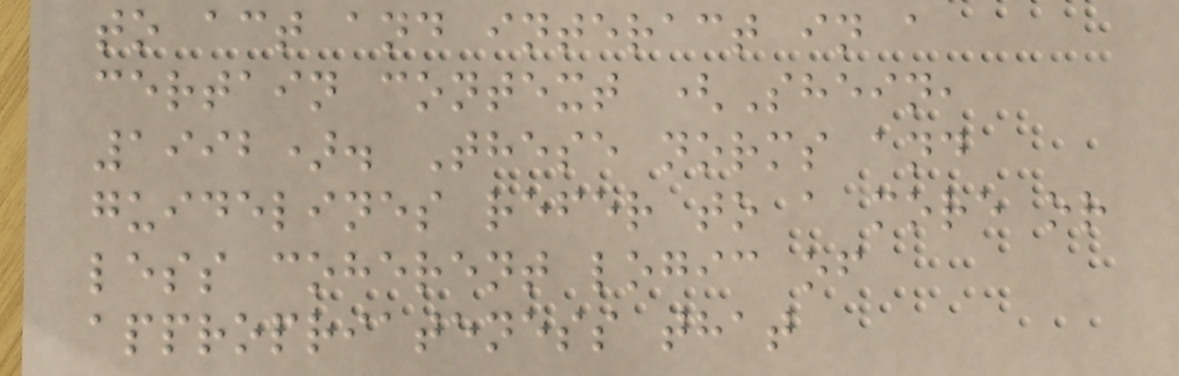to act and interact in a
certain context (Shein,
1992). These norms and
guidelines refer to a more or
less coherent logic of
appropriateness that
